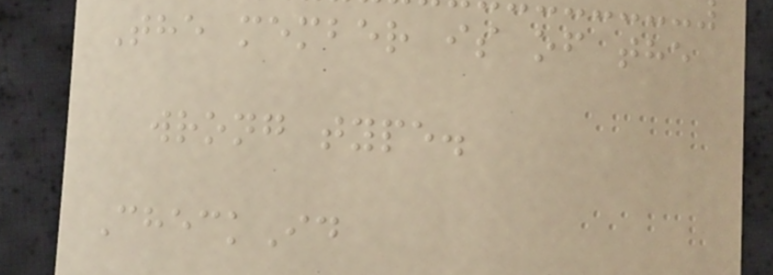The member is of the
wrong type.
CheckId
